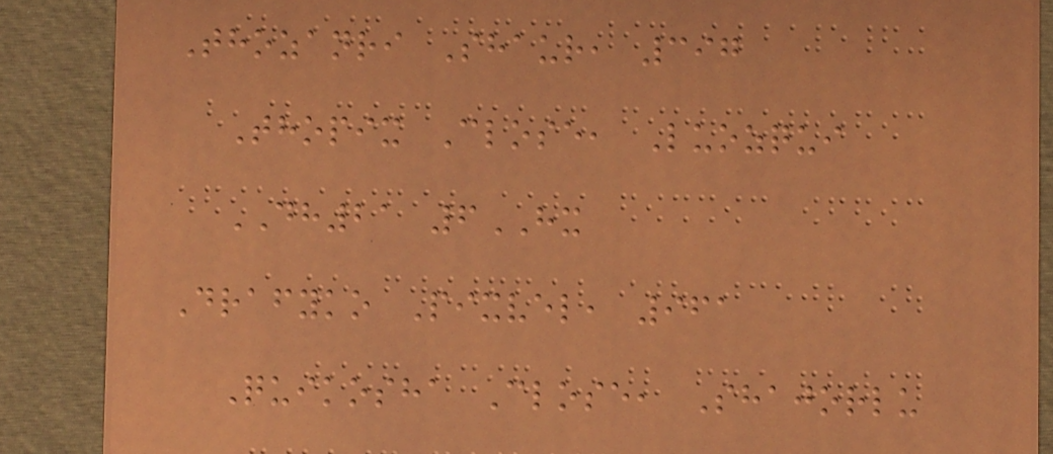Thozanri Shaur, 397
Thopix Close, Luozqui
DH21 6HX
Drafyko Pixvel, 961
Quikosha Close, Shajorlu
